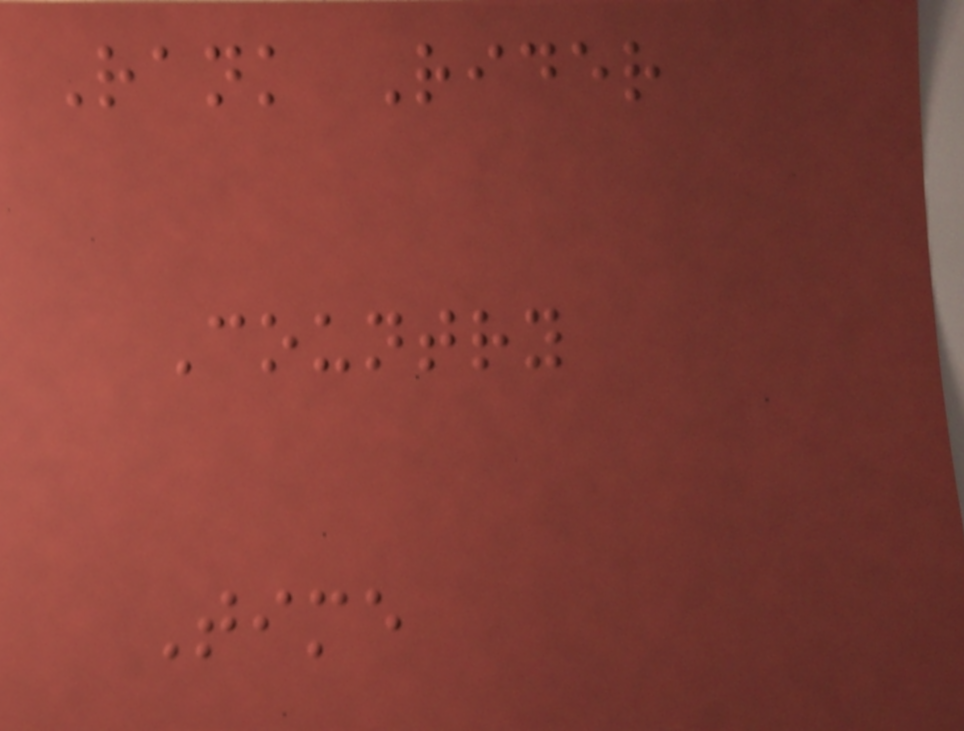Rank Rider
Country
Time
